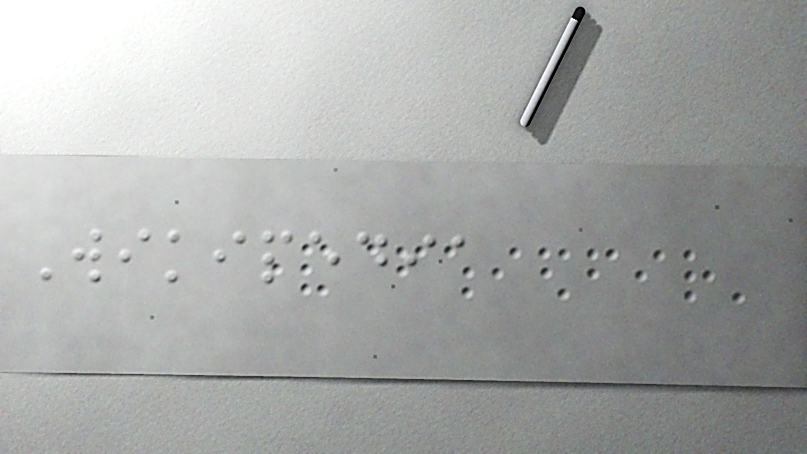Wikipedia
